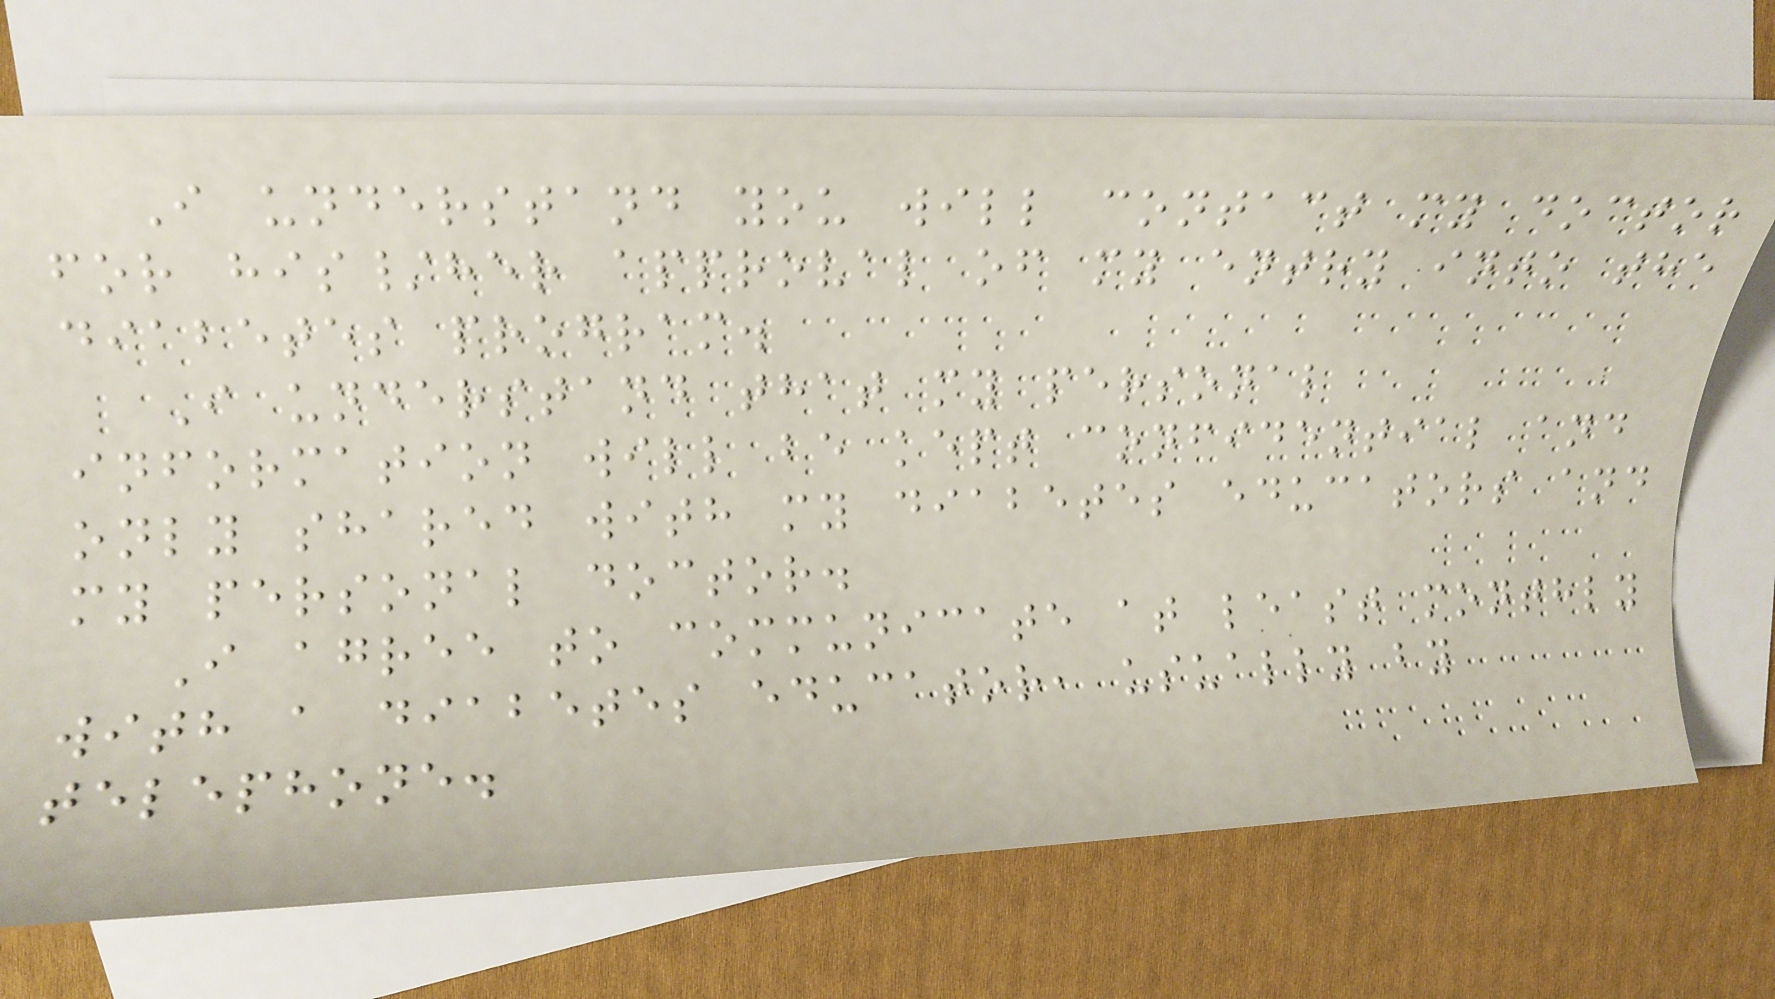I understand you will contact my doctor
for his/her approval of my entry into the
diabetes program.
I understand that my personal
information will be kept confidential and
only shared with my diabetes educators and
my personal doctor.
I agree to communicate at least monthly
with a diabetes educator, usually by
telephone.
